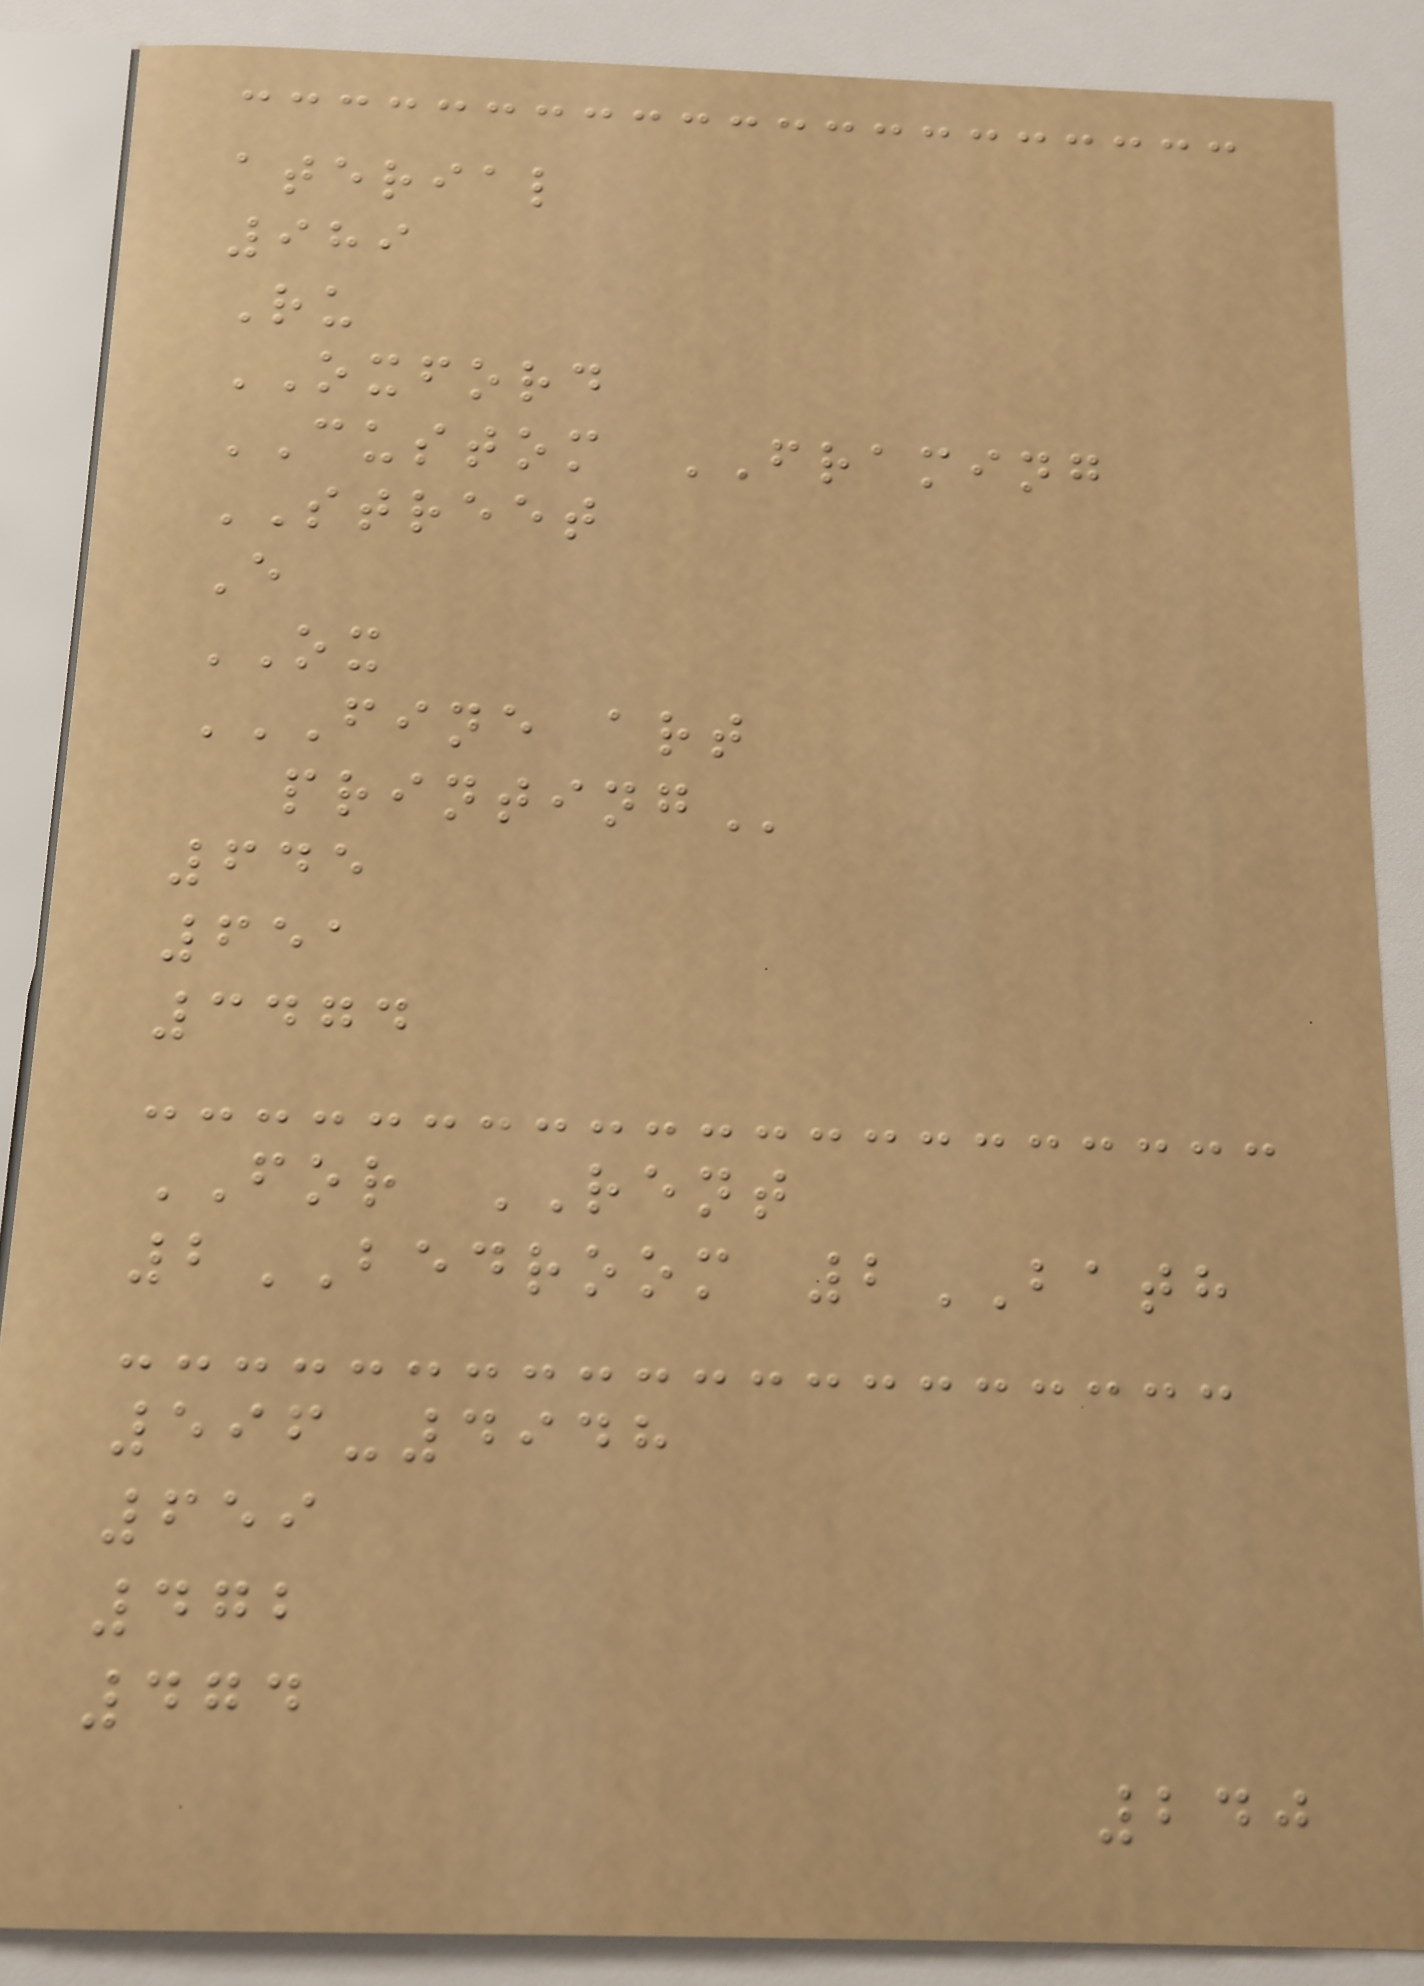aterial
989
Ru
OXFORD
CUSTOM FRAMING
STREET
E
OX
FINE ART
PRINTING
645
651
3474
FOR RENT
2BEDROOM 2BATH
596-4948
659
472
474
240
